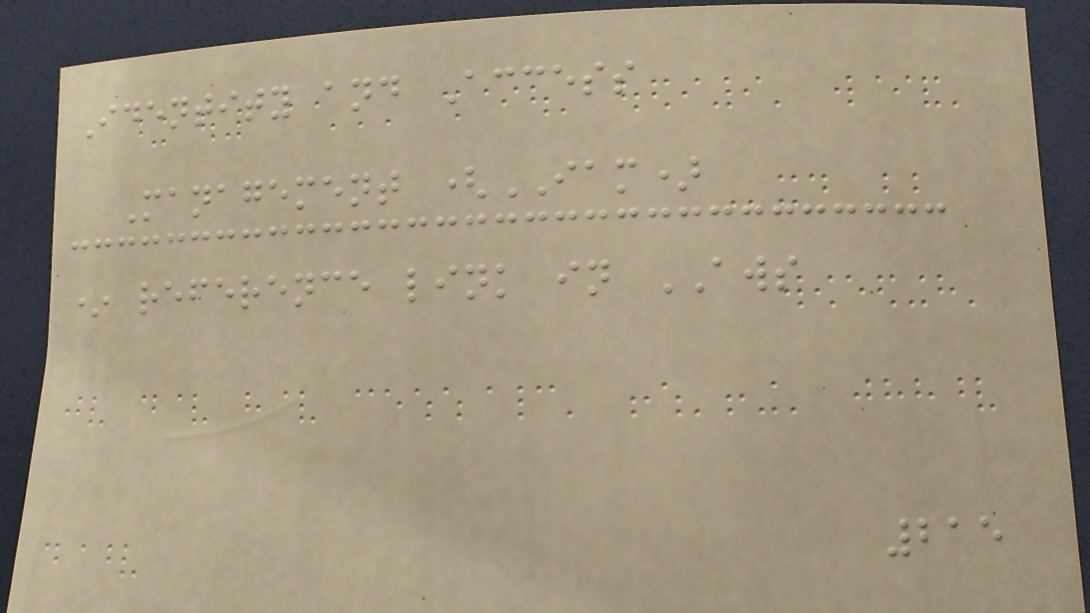Identity and Access
Management (IAM)
* reference link in AWS
215
